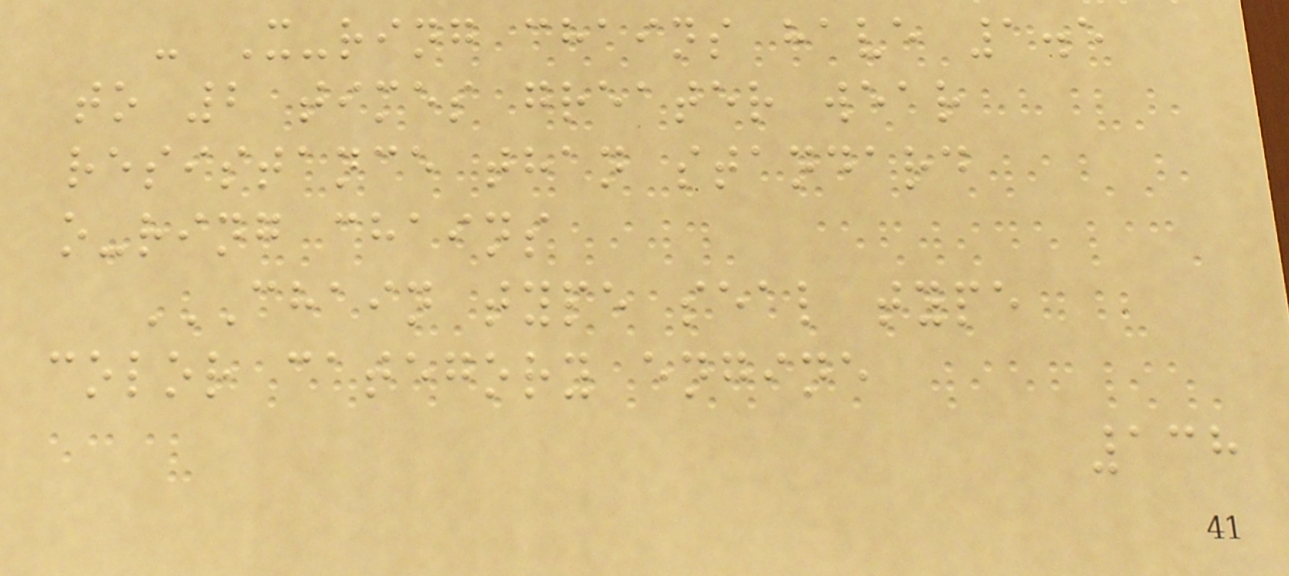- X-ring chains have 1.5
to 2 times greater wear
resistance than standard
o-ring chains
CHAIN TYPE SEAL TYPE
COLOR CATEGORY ENGINE
138
